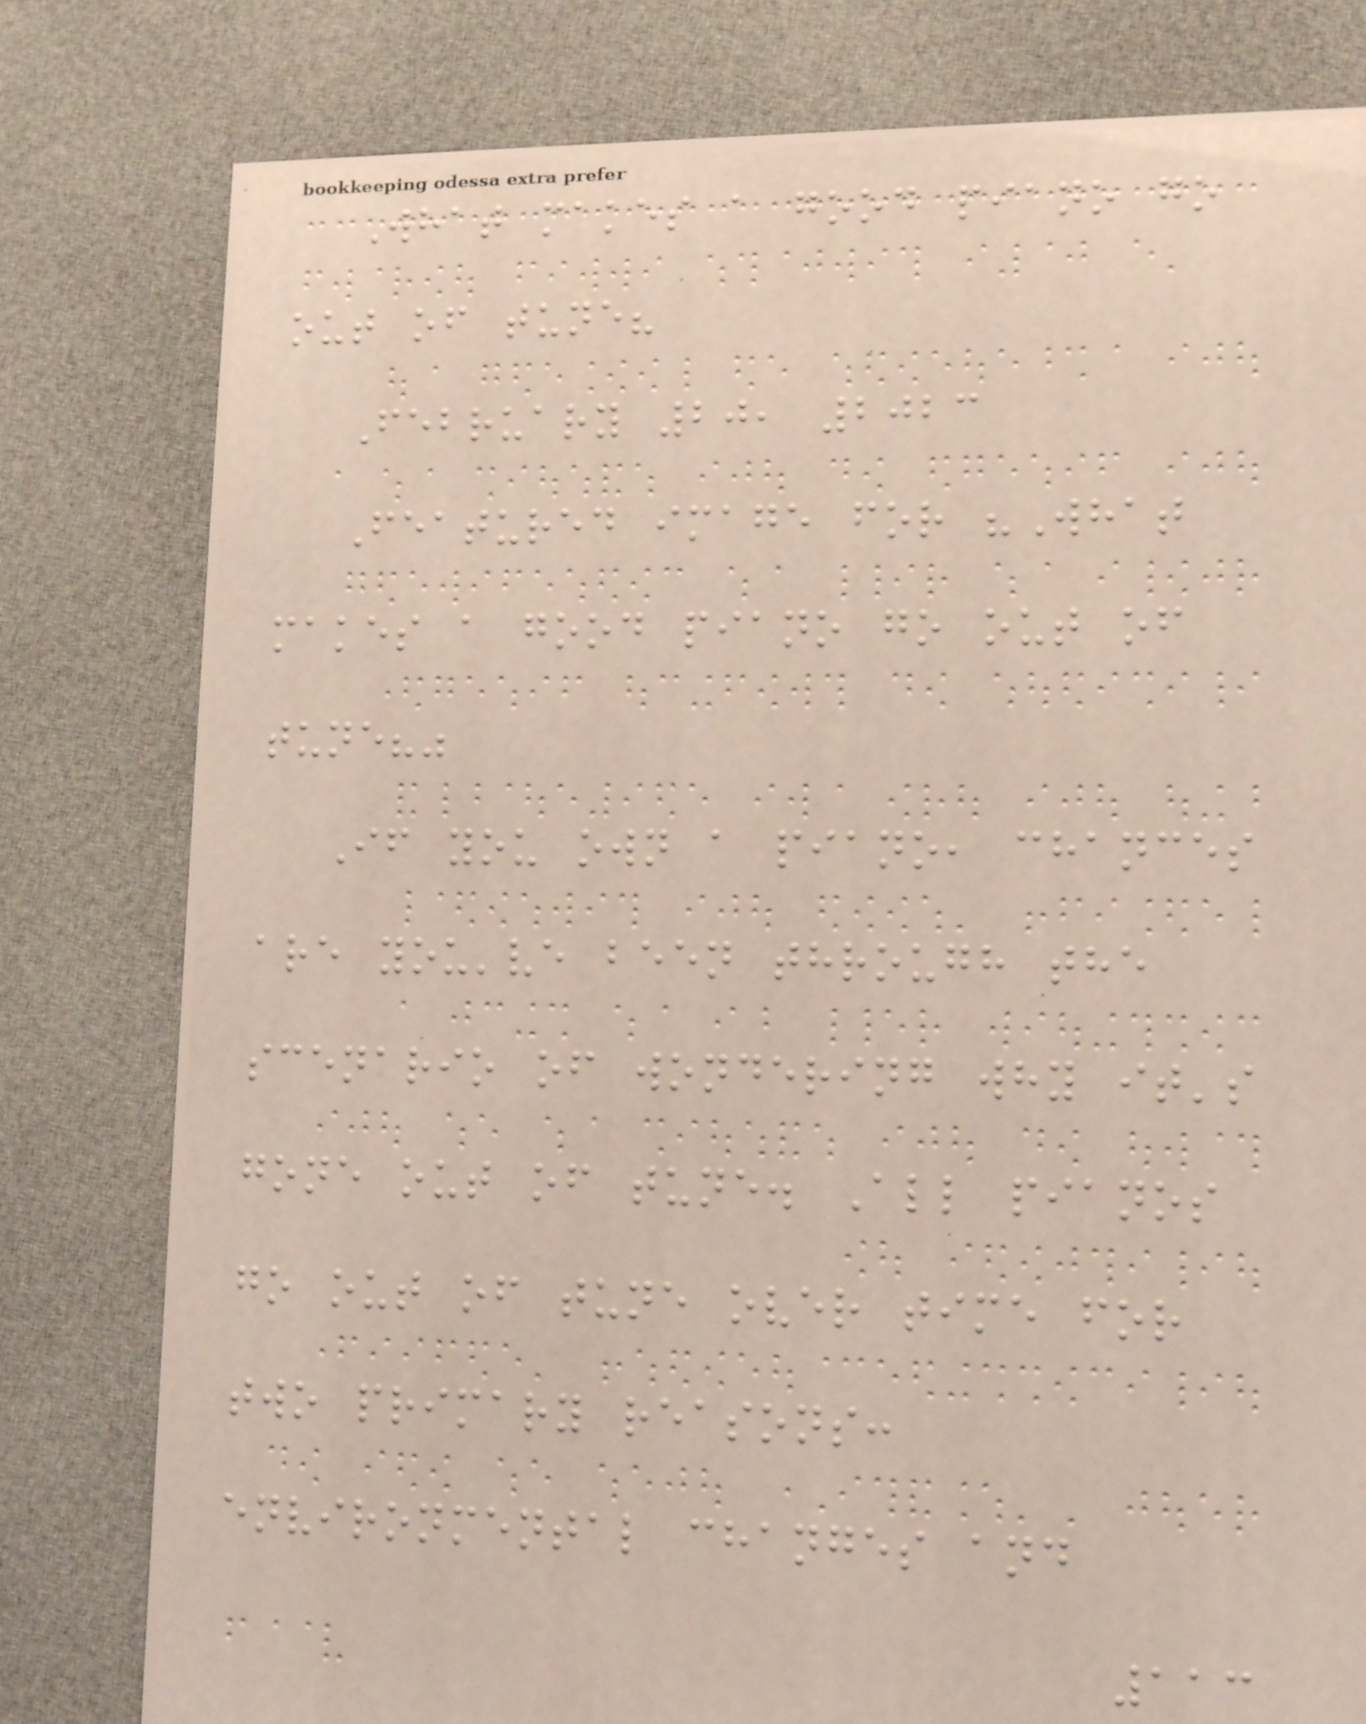What makes a good piano go
out of tune?
February 20, 2023
Featured image for "What
makes a good piano go out of
tune?"
If you own a piano, chances
are you've been through the
scenario of wondering why it's
gone out of tune. All pianos
go out of tune over time for
two primary reasons:
environmental changes and
113
